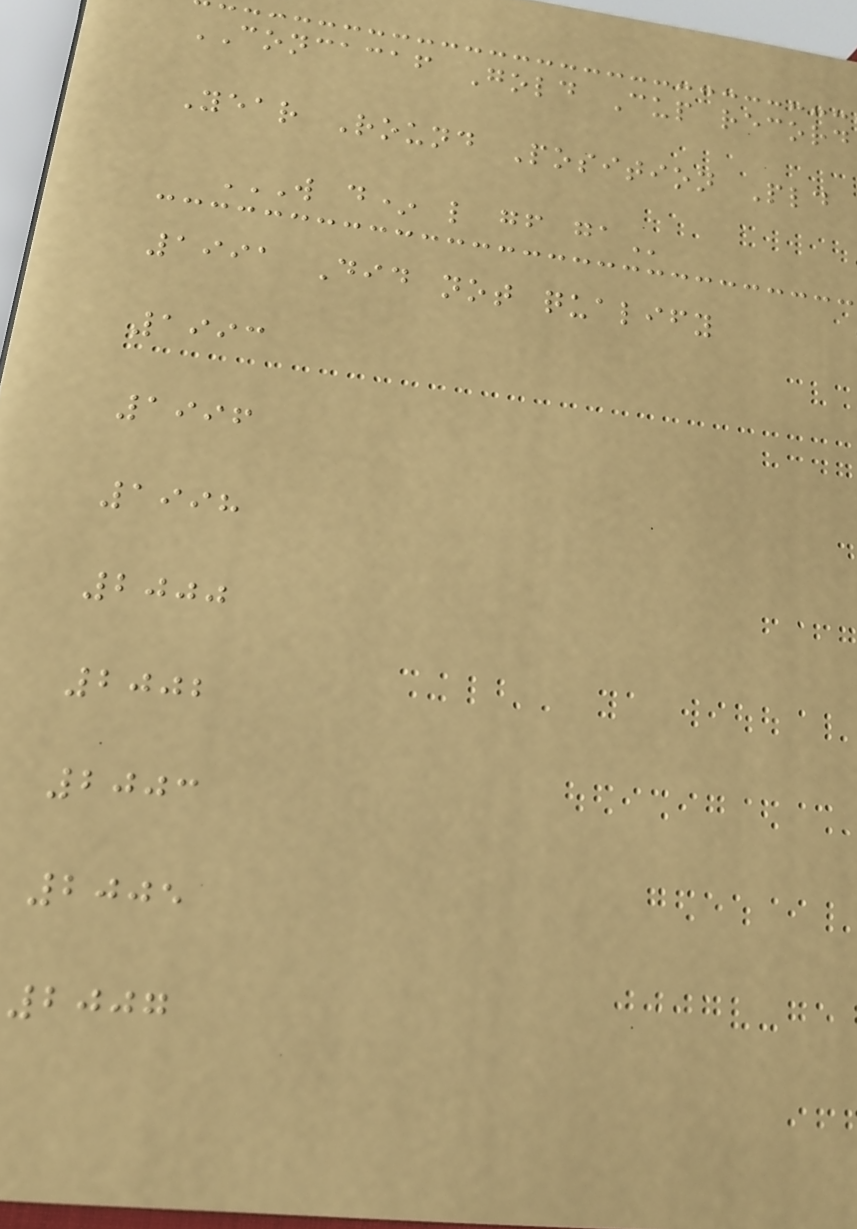CONCACAF Gold Cup record
Year Round Position Pld
W D* L GF GA
1991 Did not qualify
1993
1996
1998
2000
2002
2003
2005
2007
